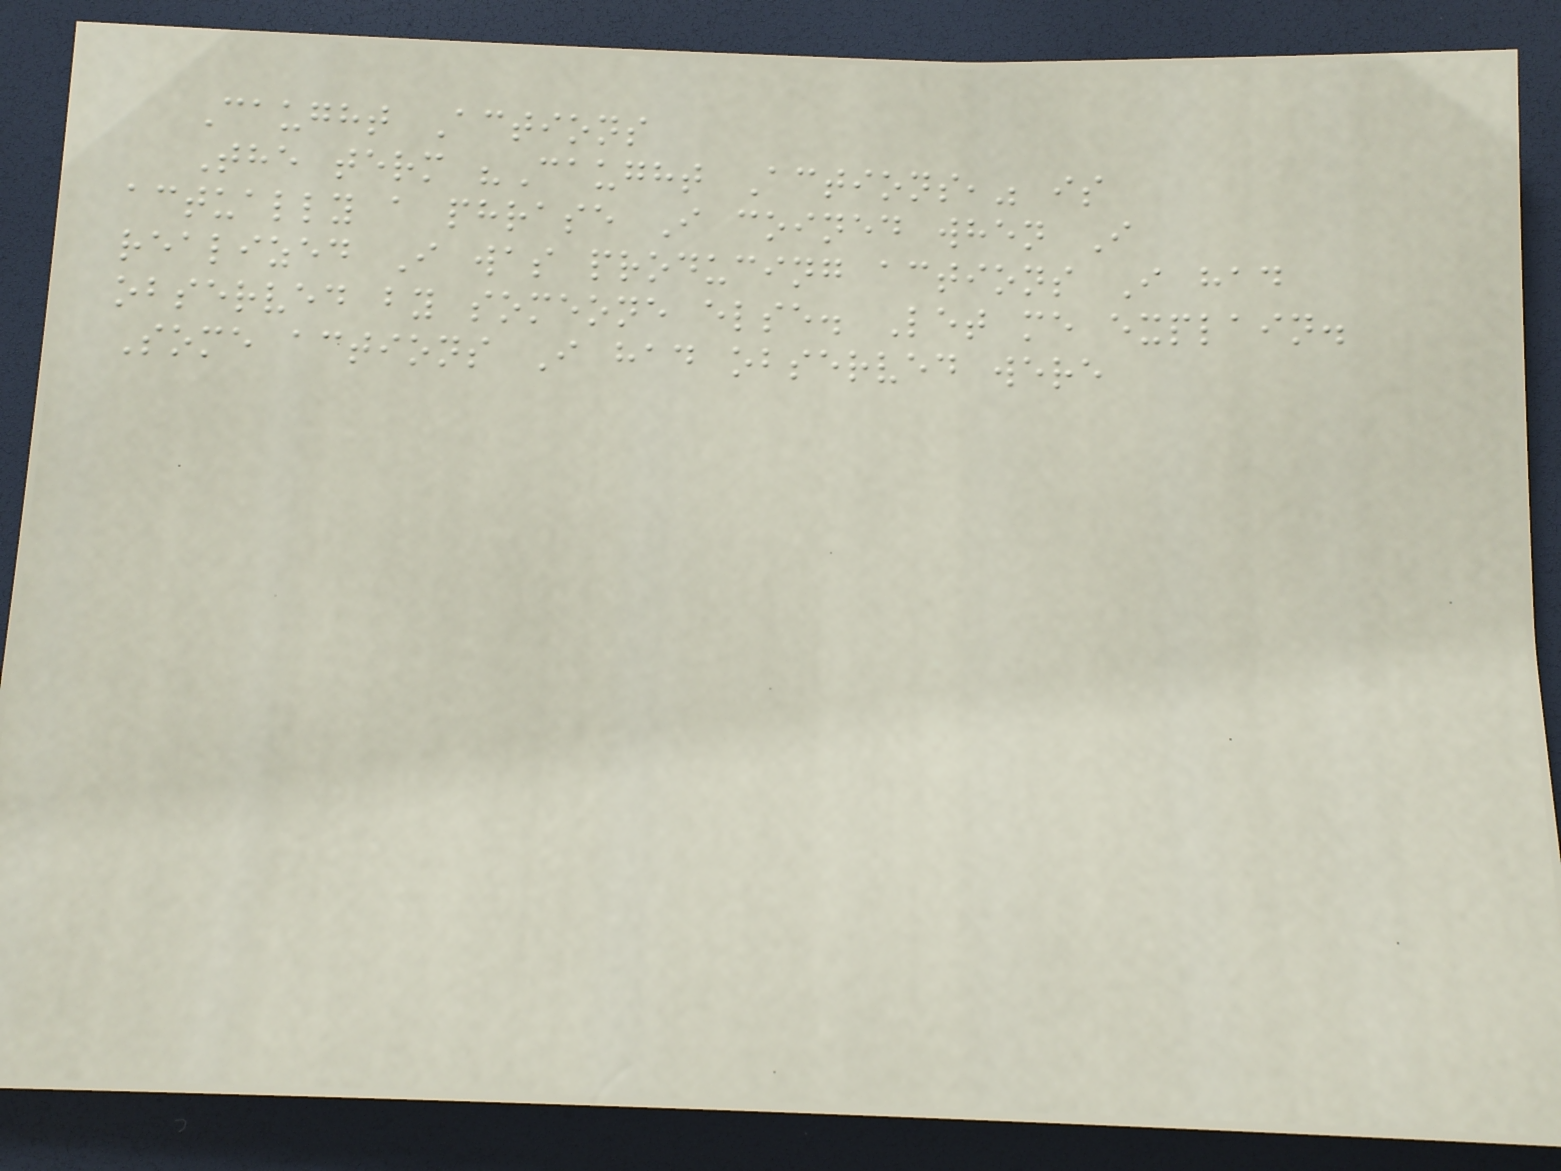Caught Actions
The term "Caught Actions," is
actually a phrase I coined when I
realized I was producing actions I had
observed by someone else. Let me explain.
Some actions I had observed were
